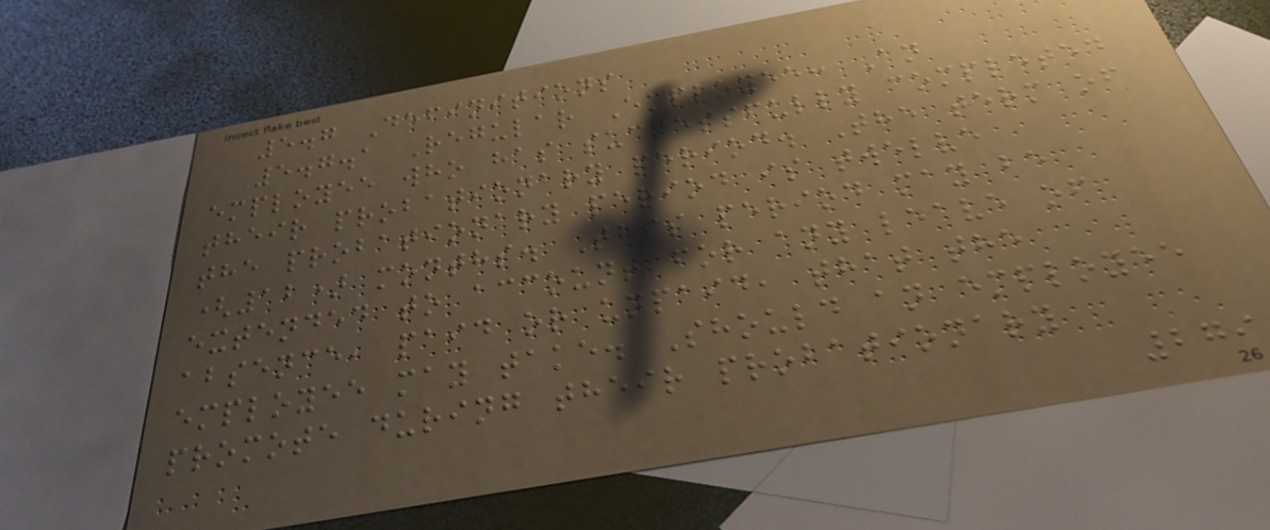5.7 Definitions
5.7.1 Regular Employee: An
employee who has successfully completed
their probationary period. The term of
the probationary period is twelve
(12) months. This period may be
extended to account for any leave of
absence, paid or unpaid, that the
employee may take. Should an employee
promote during their probationary
279
